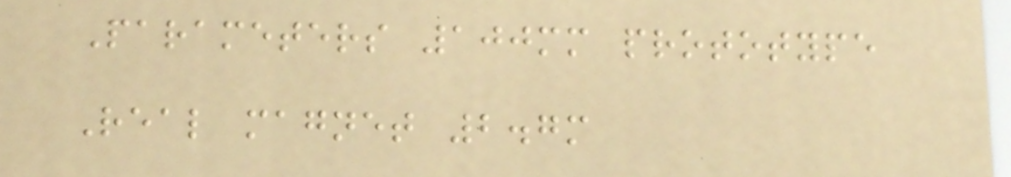Parameters 100mm prototype
Real magnet 2.7m
